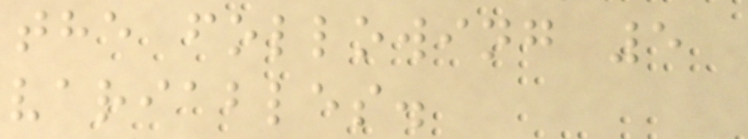the following 5
variables.
